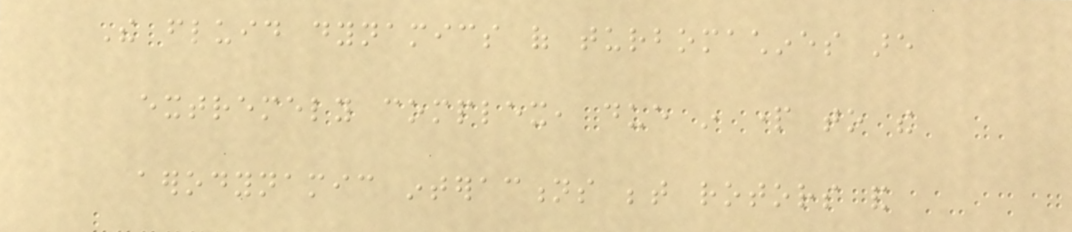The fluid dynamics of turbomachines are
extremely complex, due in part to the
aerodynamic interactions between rotors and
